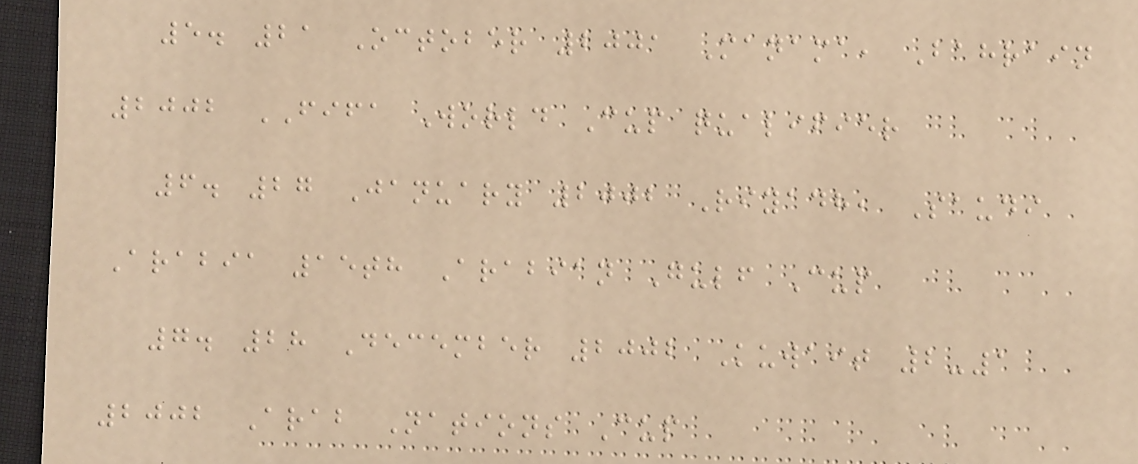5. 21 October 2001 Manama, Bahrain
2002 FIFA World Cup qualifier
6. 27 January 2002 Riyadh, Saudi
Arabia 15th Arabian Gulf Cup
7. 28 December 2002 Kuwait 2-1
2002 Arab Nations Cup
